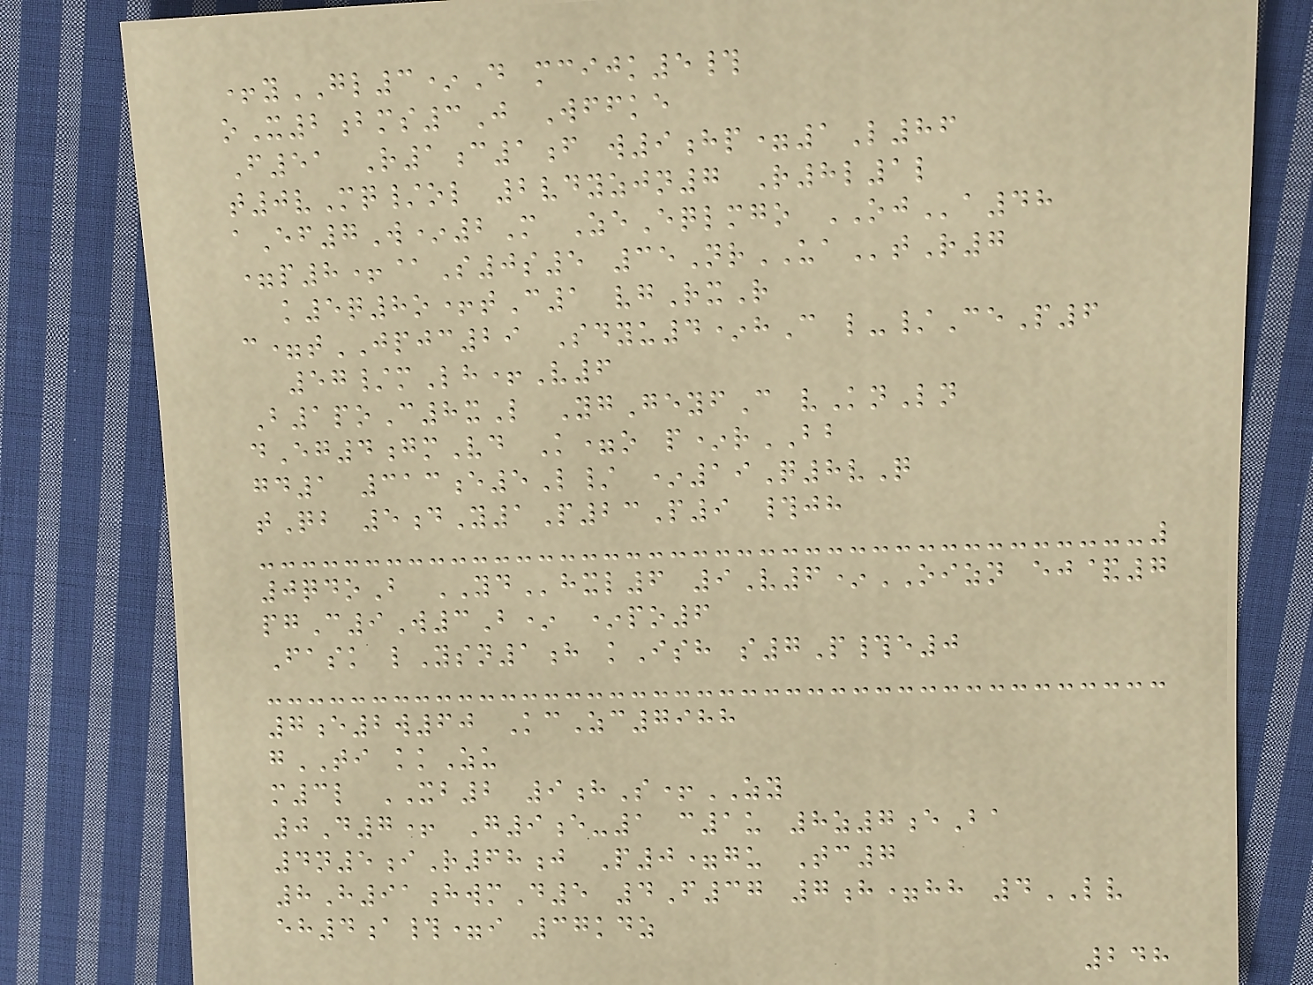+yGL3*D mcijk5#
oX2bms3J Wffke
F51 R1c1f w9hp=1L86
t0vMq/ol 2vdyzjn7 R8l1l
aEf7W*2M ZeEqlmgo OJa48
=p8+@S0s5 35NrUAtR7
k5q8o+tC1 vgRxR
c=tJPJC29 Sdyu4*hC l-/CeP6
57/mLh+V6
B1poC8xL YgGeyfC vKnLn
dEg4gmVd K=o p*rBB
gd1 313e5L/ *19Q8vQ
tQb 5dY1P23P9 #jh
0qdoB YDhxl6 9V6*OIZN ej&7
pgC9W3B* *po6
Fask lYsn1h kIsh s7P#e0
7e2w60 KcZc7988
gTI kkZu
m3l XB2 9hS+ZY
0D7+ G9e-1 c1u 8z7eBa
4n5iR68j P0=gu Tc7
8H91hwmD5 4F37 7h=hh 4LV
eh4a#=i 37kdz
248
